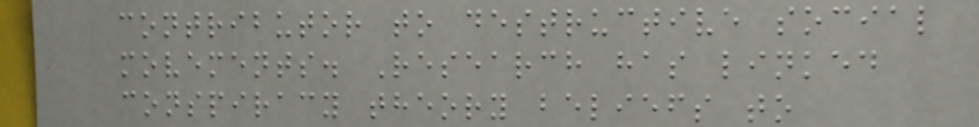contributor to destructive social
movements. Research has linked
conspiracy theory beliefs to
